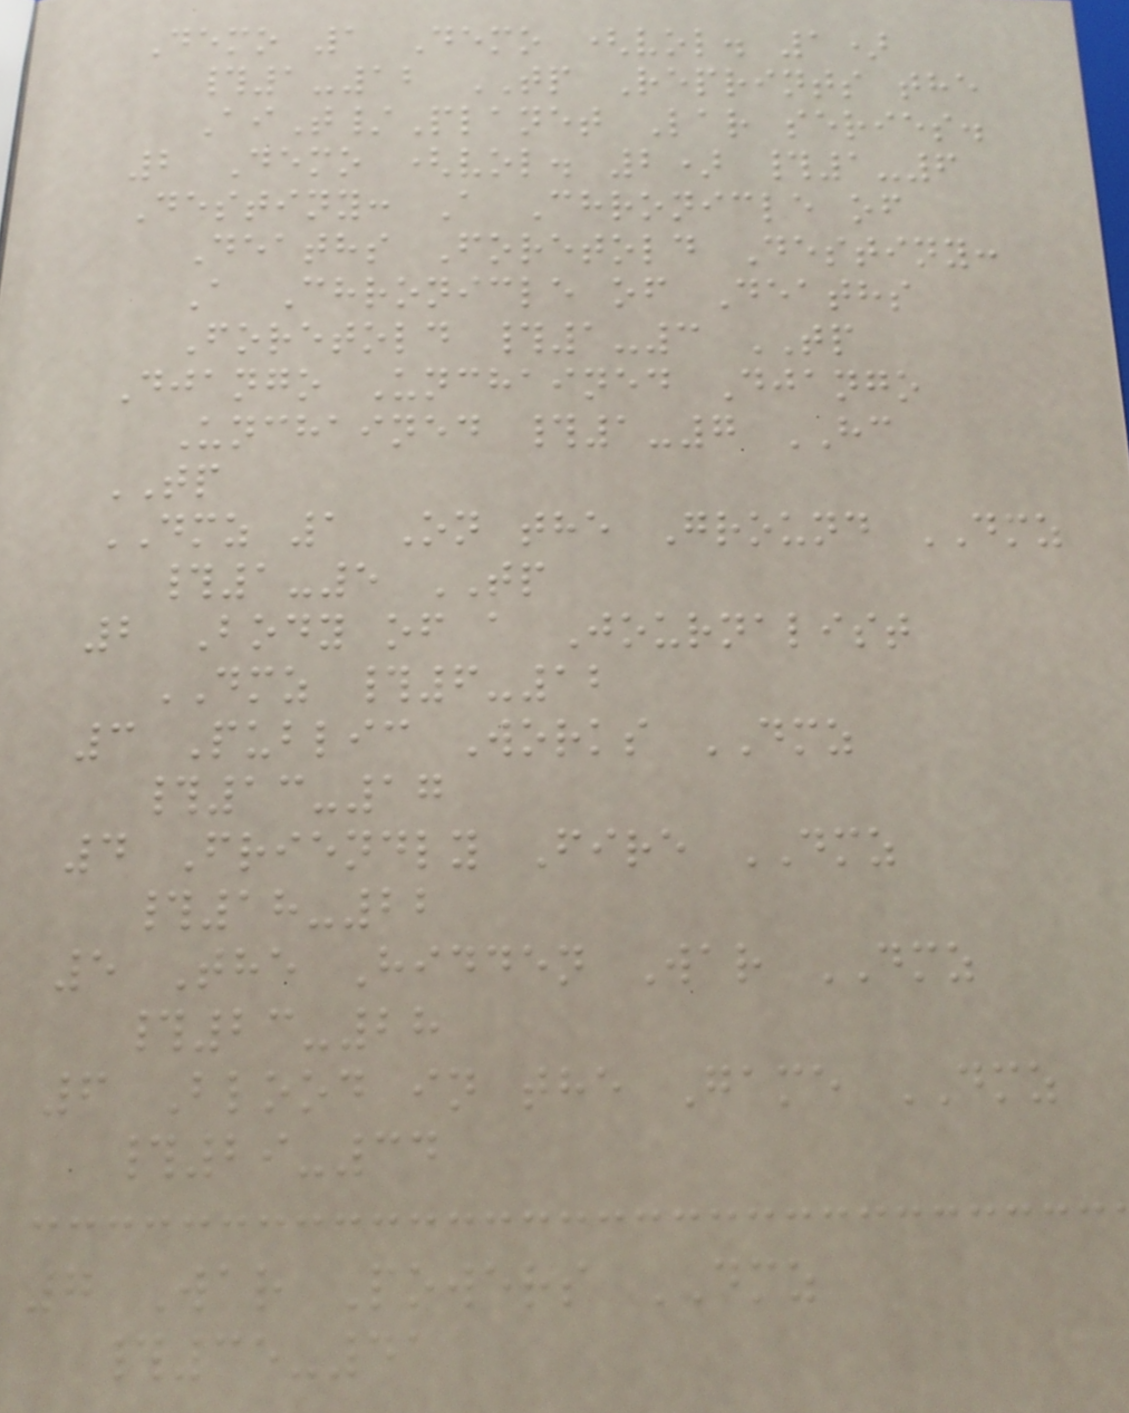Demo 1 Demo (vol. 1)
#1-12 TP Reprints the
AiT/Planet Lar series.
2 Demo (vol. 2) #1-6
Destiny: A Chronicle of
Deaths Foretold Destiny:
A Chronicle of Deaths
Foretold #1-3 TP
Django Unchained Django
Unchained #1-7 HC
TP
DMZ 1 On the Ground DMZ
#1-5 TP
2 Body of a Journalist
DMZ #6-12
3 Public Works DMZ
#13-17
4 Friendly Fire DMZ
#18-22
5 The Hidden War DMZ
#23-28
6 Blood in the Game DMZ
#29-34
7 War Powers DMZ
#35-41
